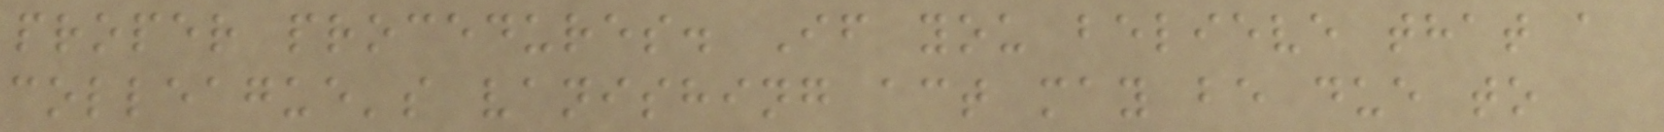proper procedures. If you believe that a
colleague's vanishing act may be due to
